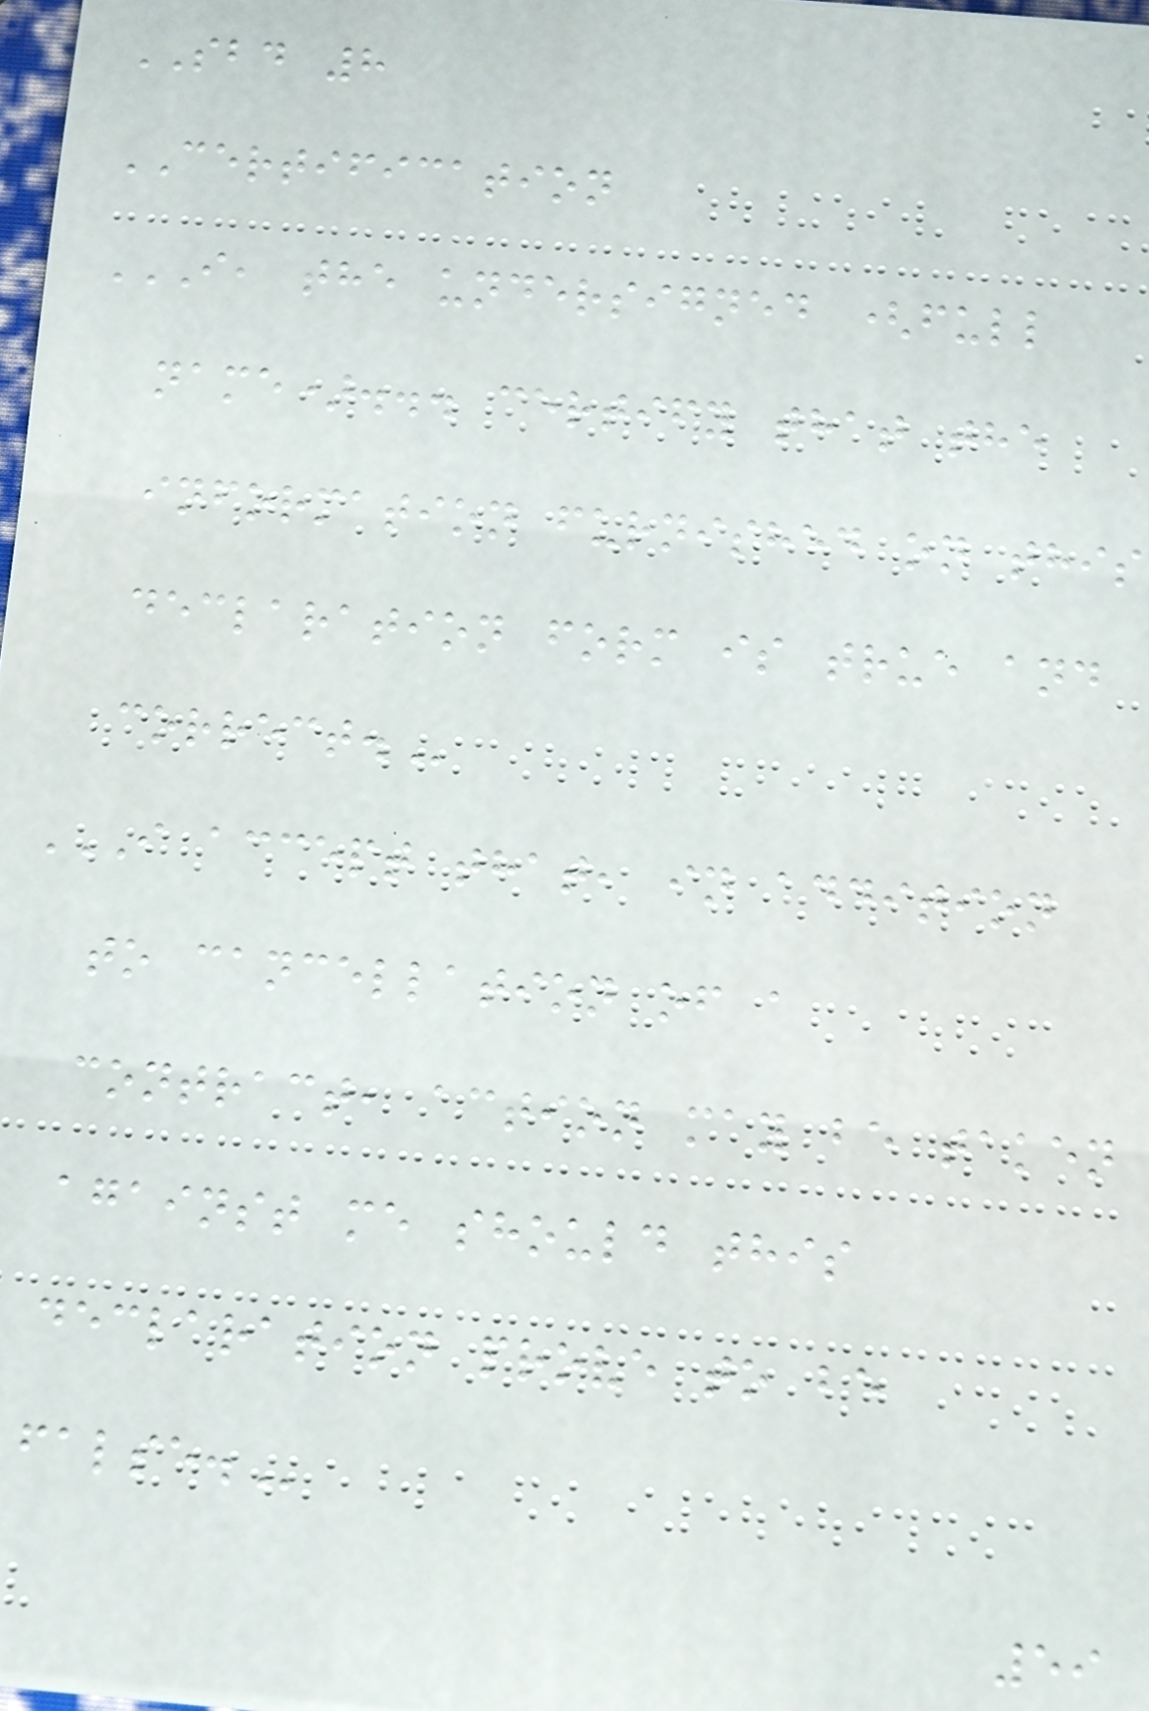SBD 8
CERTIFICATION
I, THE UNDERSIGNED (FULL
NAME)... CERTIFY THAT THE
INFORMATION FURNISHED ON THIS
DECLARATION FORM IS TRUE AND
CORRECT.
I ACCEPT THAT, IN ADDITION
TO CANCELLATION OF A
CONTRACT, ACTION MAY BE TAKEN
AGAINST ME SHOULD THIS
DECLARATION PROVE TO BE
FALSE.
59
